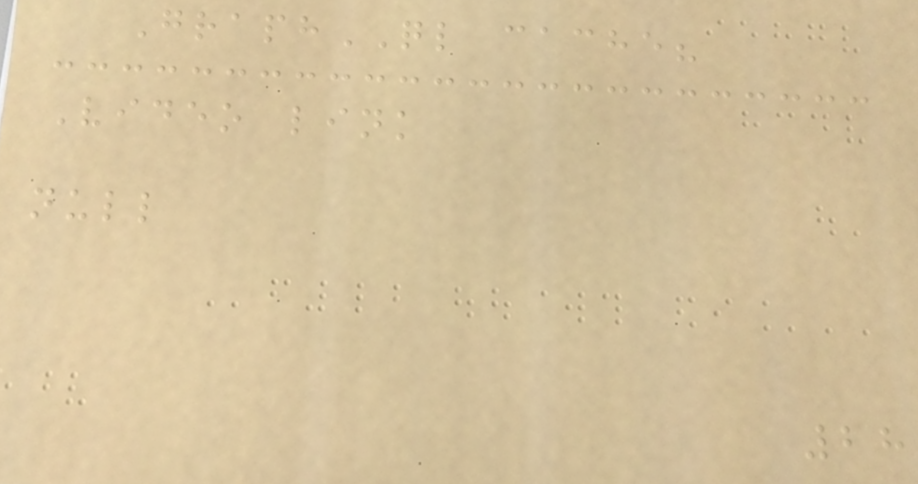GraphQL cache?
Video link
null
28
